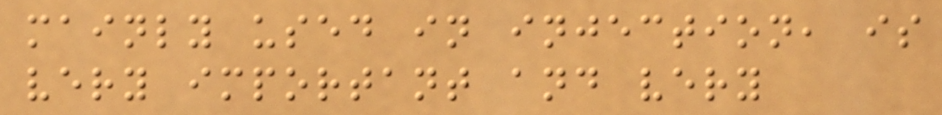mainly used in injection, is
very important and very
